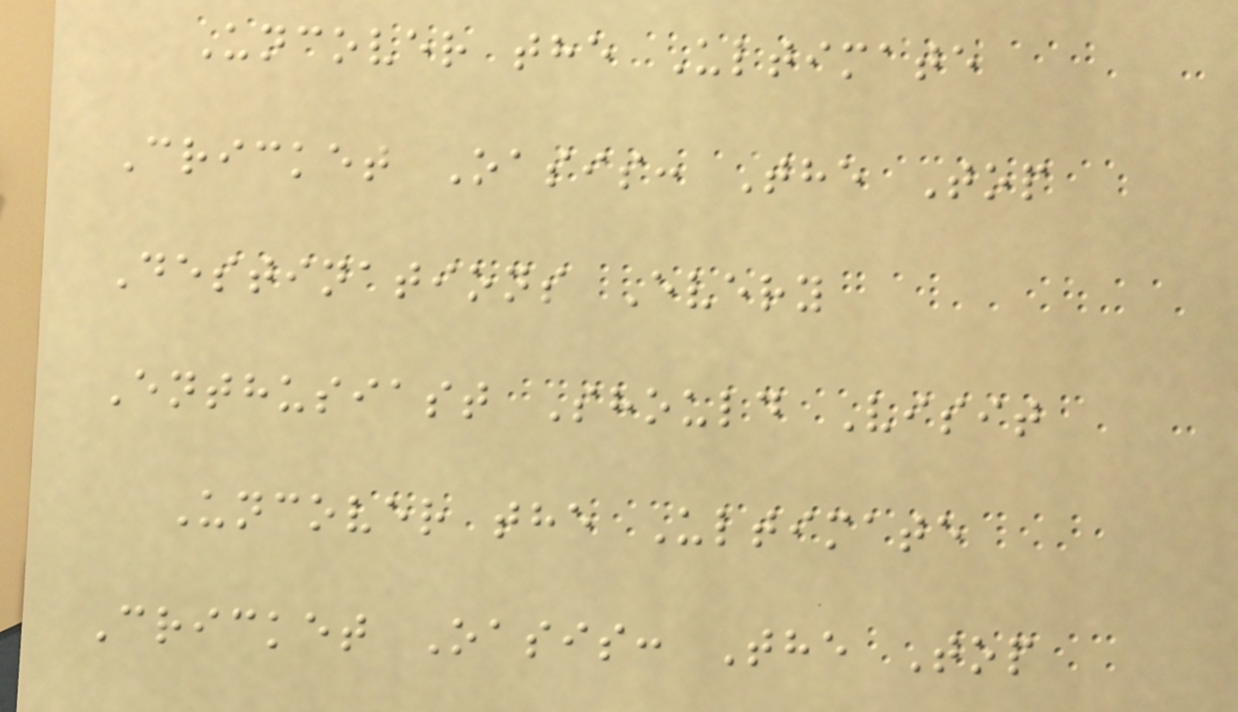Uncover the Ultimate
Cricket Oasis: The Top
Destinations Every
Enthusiast Should Visit
Uncover the Ultimate
Cricket Oasis: The Top
